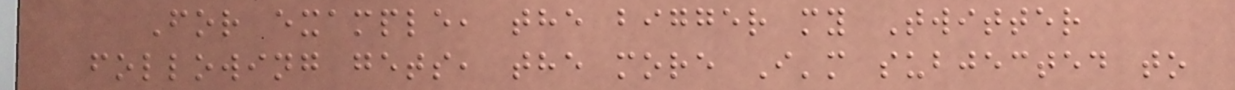For example, the bigger my Twitter
following gets, the more I'm subjected to
